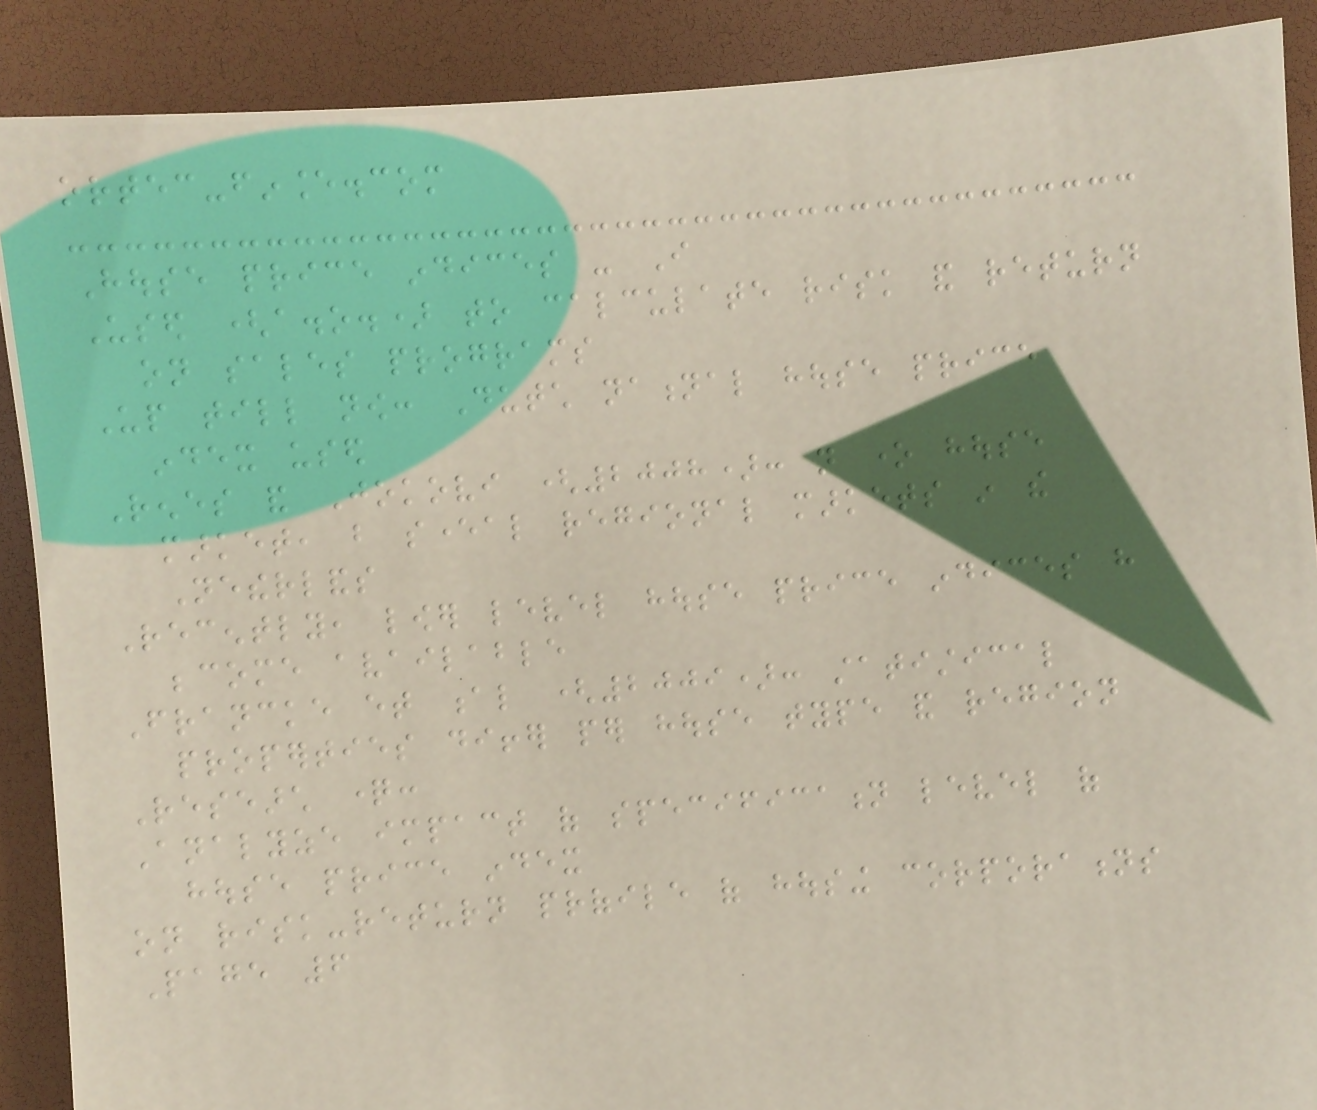ortec-finance.com
House price indices - I
Used (a.o.) to calculate risk and return
on sales programs
Up till now: Dutch national house price
index used
Renes and Jokovi (2008): not one house
market, but several regional markets in the
Netherlands
Recently, lower level house price indices have
become available
Francke et al (2009): statistical
properties differ per house type and region
Research question:
Analyze impact of specification level of
house price index
on risk-return profile of housing corporations
Page 6
